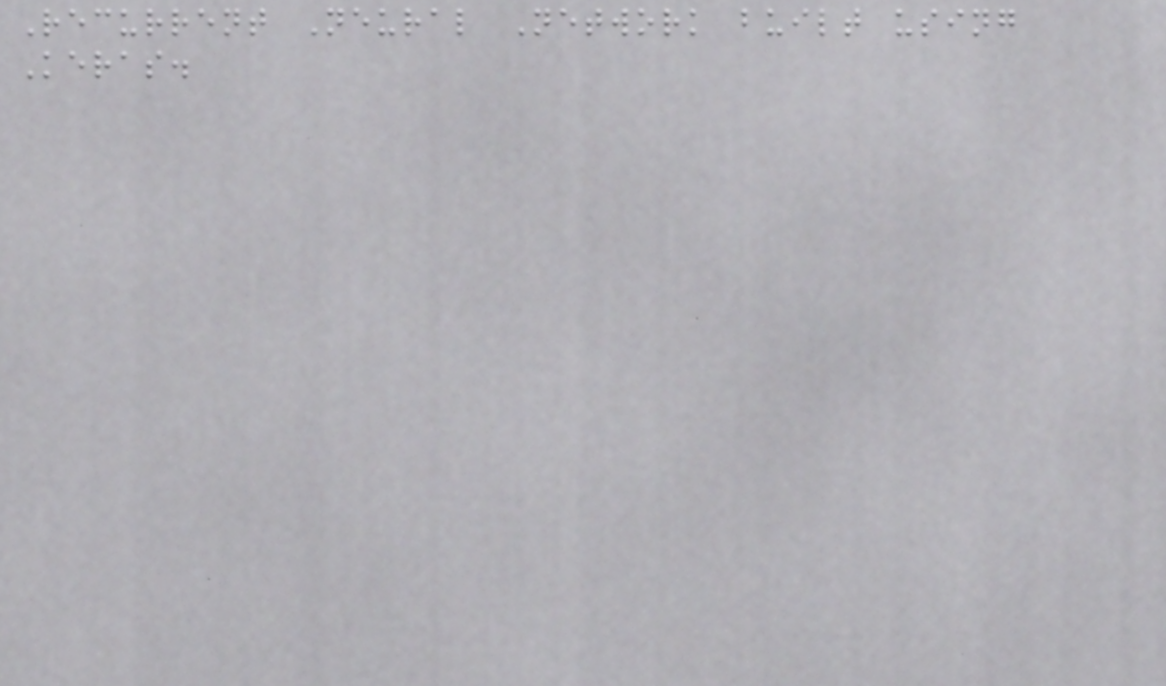Recurrent Neural Network built using
Keras.
